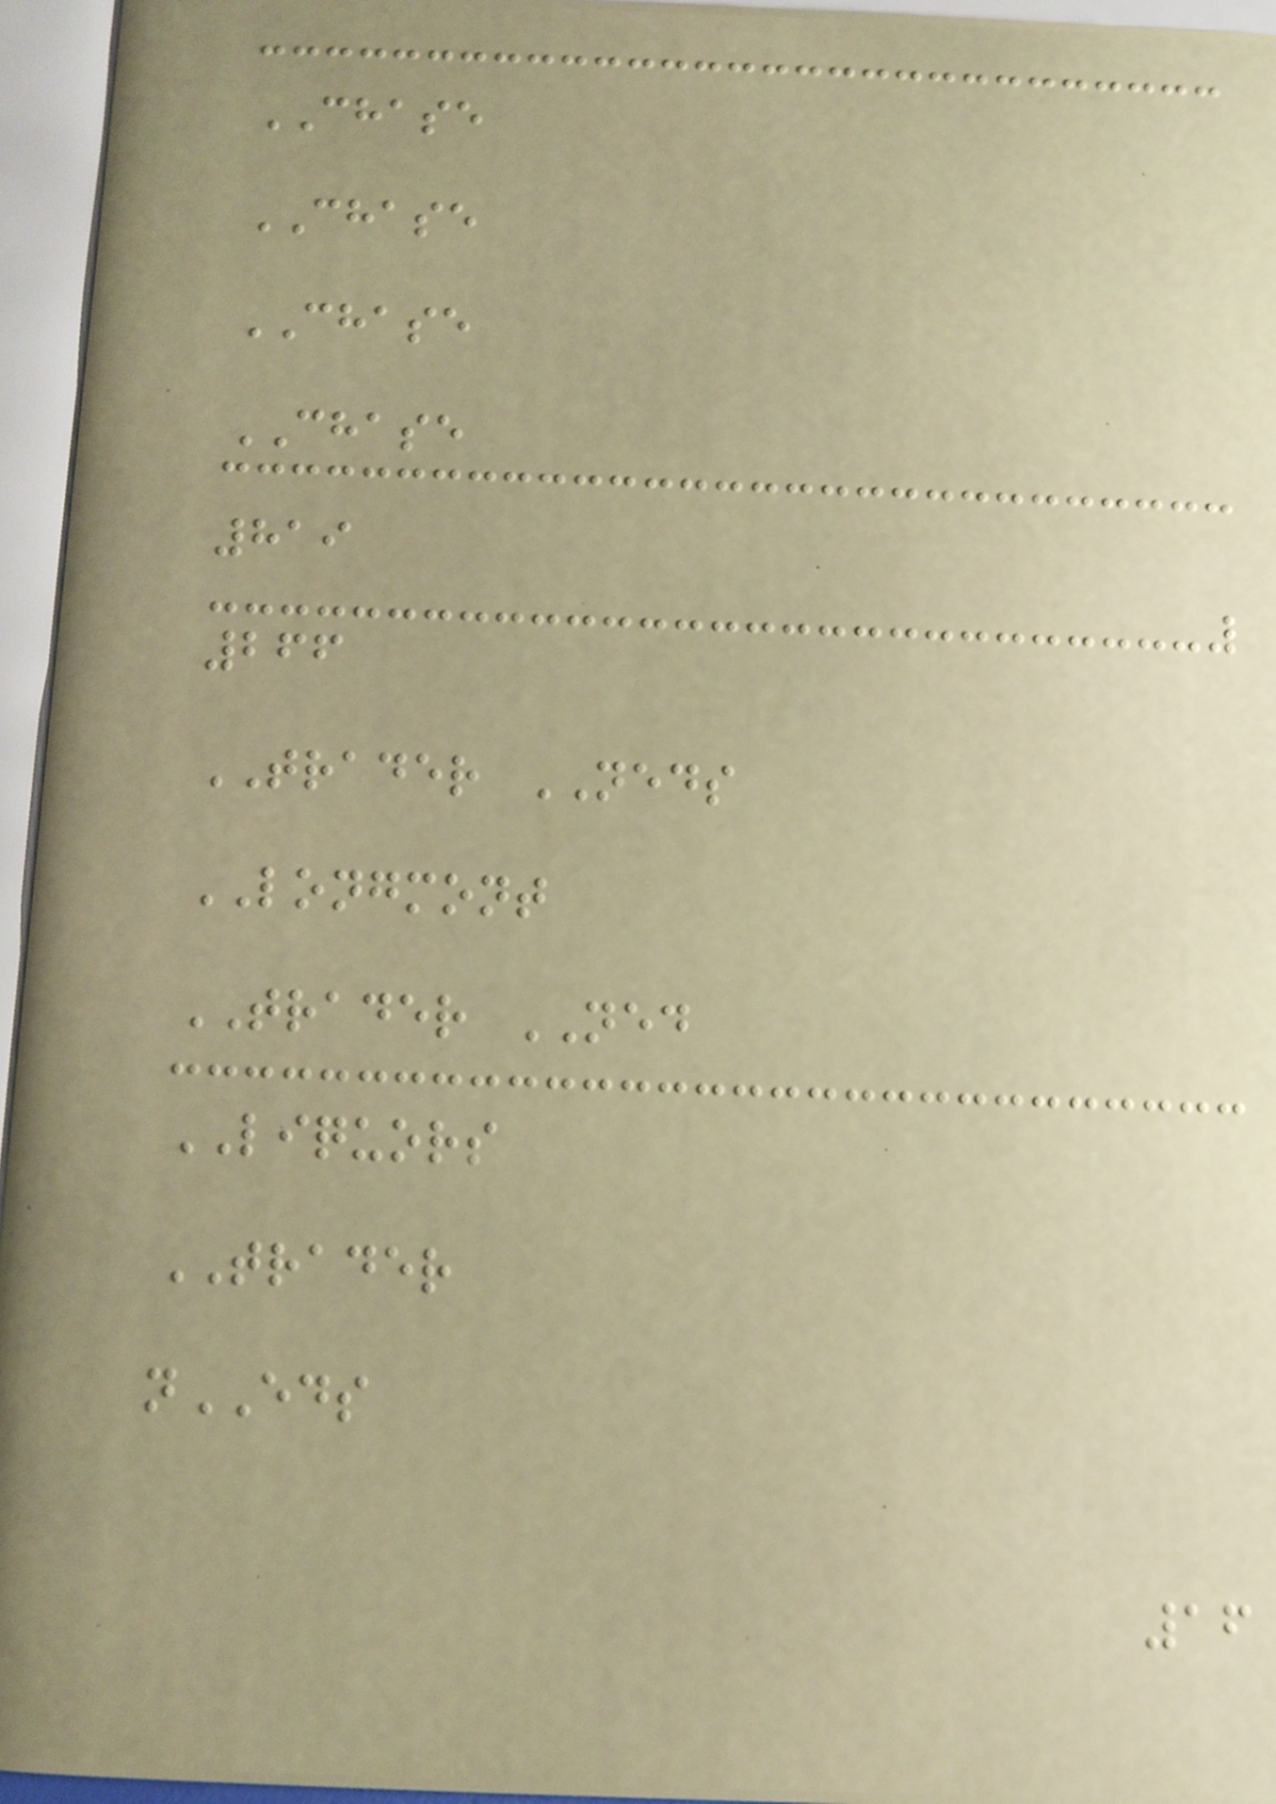CHASE
CHASE
CHASE
CHASE
819
266
TRADER NEDS
LONGMONT
TRADER NED
LIQUORS
TRADER
nEDS
16
